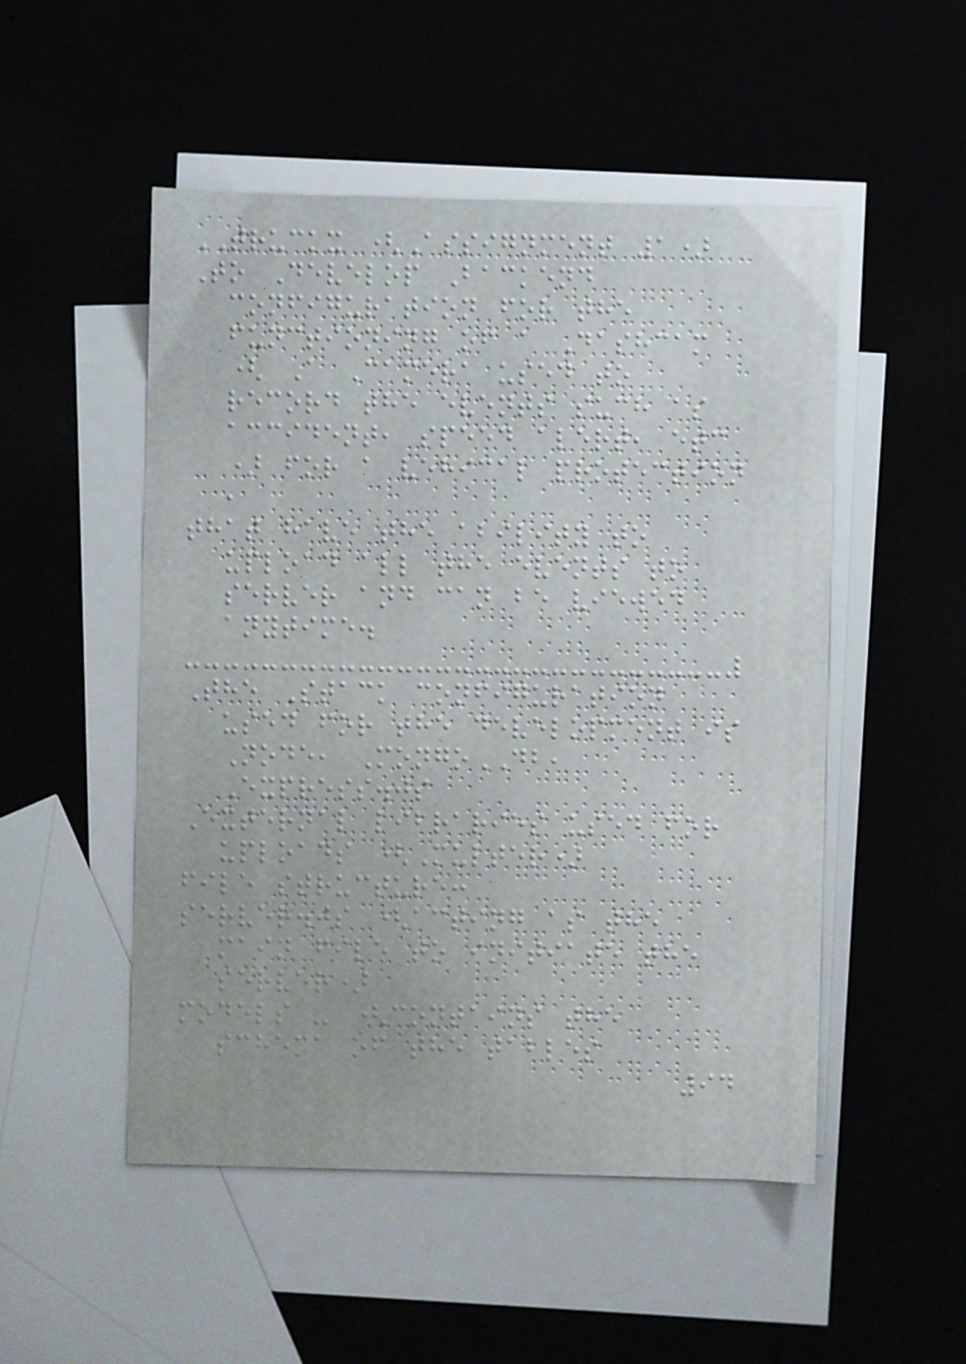TRUCKX (Assignment 1)
To Develop Backend
configuration for the
functioning of a Dashcam
( A Camera used to
record the events such as
accident, speed alert, etc
) for a vehical protection
,
that have the ability to
upload all the events to
server and can be viewed
anytime.
The Stack configuration
used for the development is
Node, MongoDB,
Express.js
External libraries used for
uploads (Multer)
file structure:
server.js (acting as the
main file to initiate the
server)
models - (contains the
schema of the tables
94
